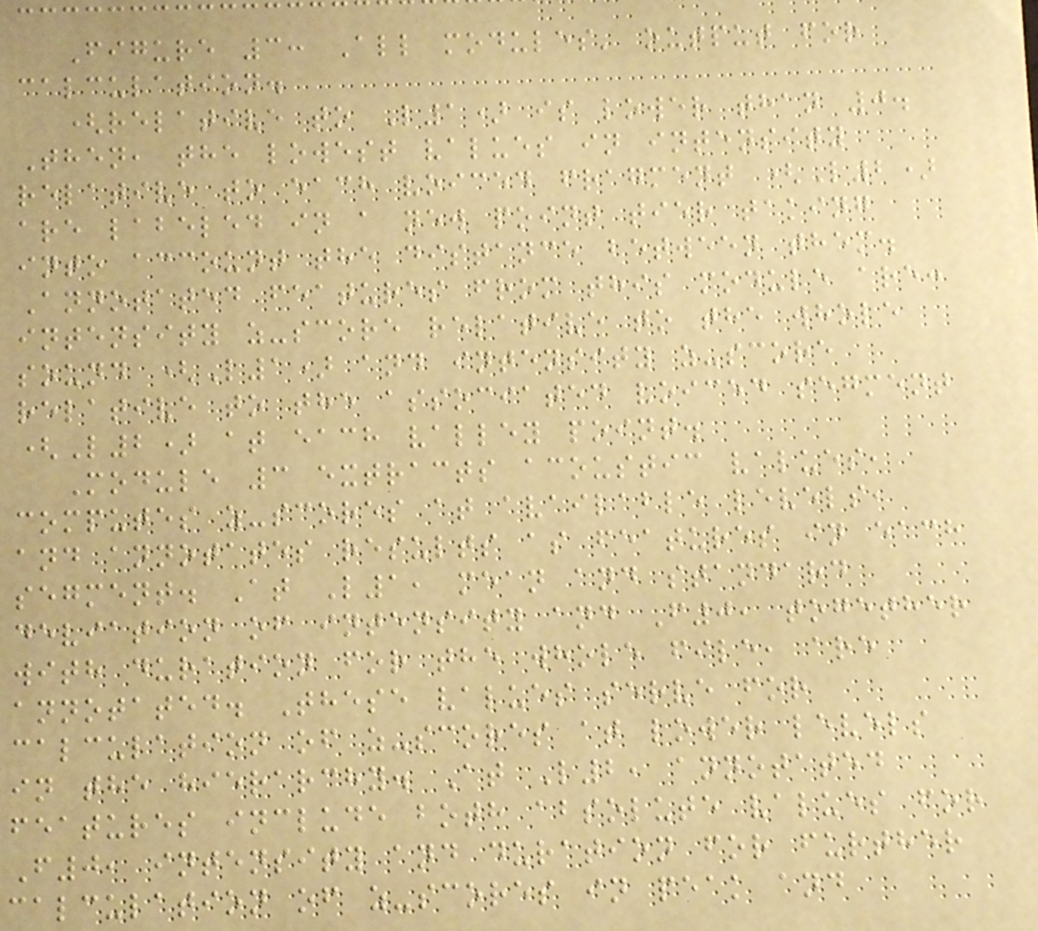Figure 3: All modules' output for
calculation.
(relative to L1) is lower than 0.
Then, the lowest values in intensity
relative to each voiced fragment (L2)
are labeled in a new point tier taking
into account the distance between them.
Annotated features from this module are:
intensity z-score relative to the whole
sound (L1) and intensity z-score
relative to the associated voiced segment
(L2) at each valley point.
Module 3 extracts acoustic values,
computes z-scores at available levels,
and annotates results as features in each
segment. At L1, mean and standard
deviation of intensity and F0, together
with duration for the whole file, are
annotated. These values serve for
calculation of z-scores at lower levels
in the hierarchy. At L2, annotated
features include both absolute values for
F0, intensity and duration for further
calculation of z-scores in peak and
